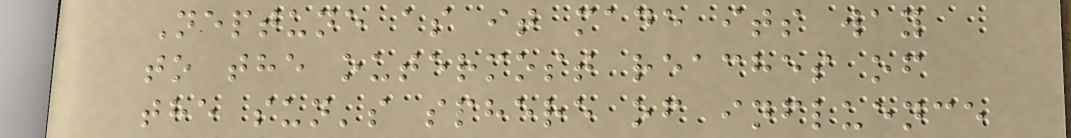Neptune as it made its way
to the outermost reaches of
the sun's sphere of influence
